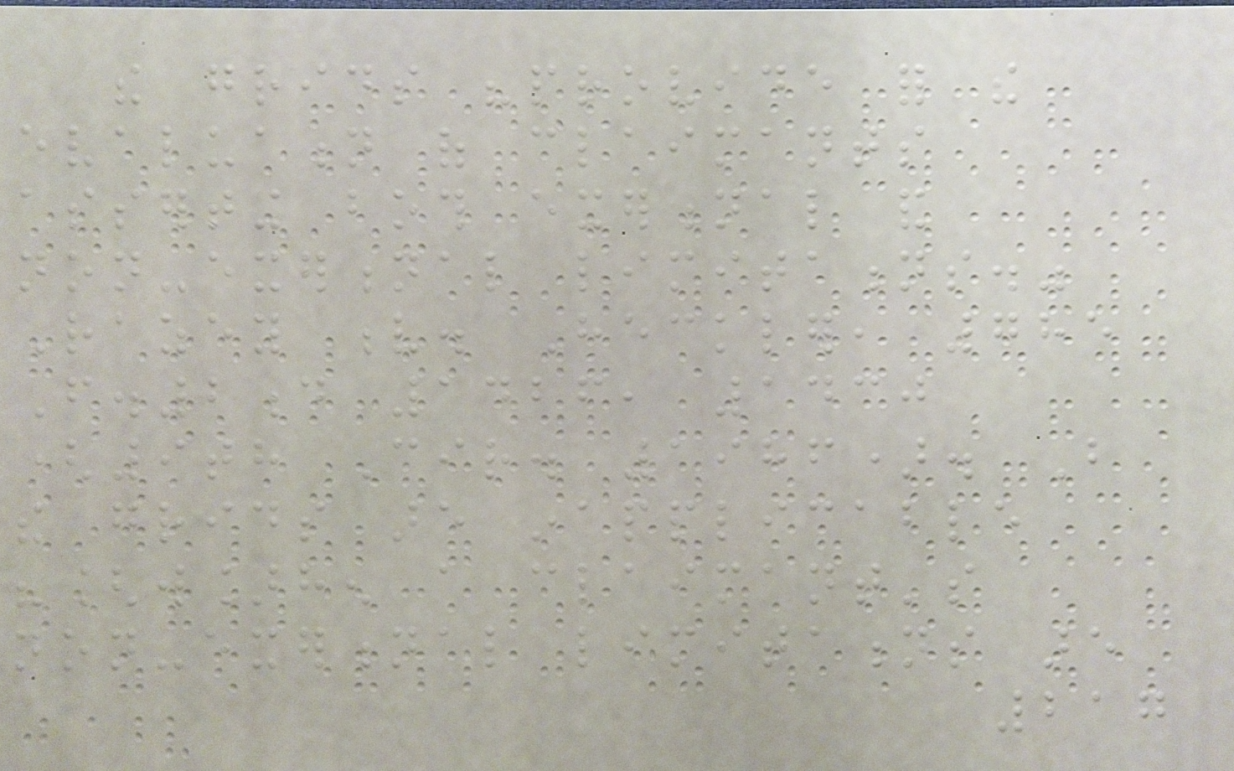the grids "provide for the
evaluation of claimants
asserting both exertional and
non-exertional limitations."
Razey v. Heckler, 785
F.2d 1426, 1430
(9th Cir. 1986). But
the grids are inapplicable
"[w]hen a claimant's
non-exertional limitations are
217
